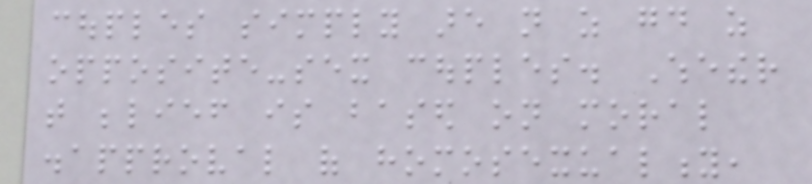couples simply are not as good as
opposite-sex couples. Whether
that belief is based on moral
disapproval of homosexuality,
